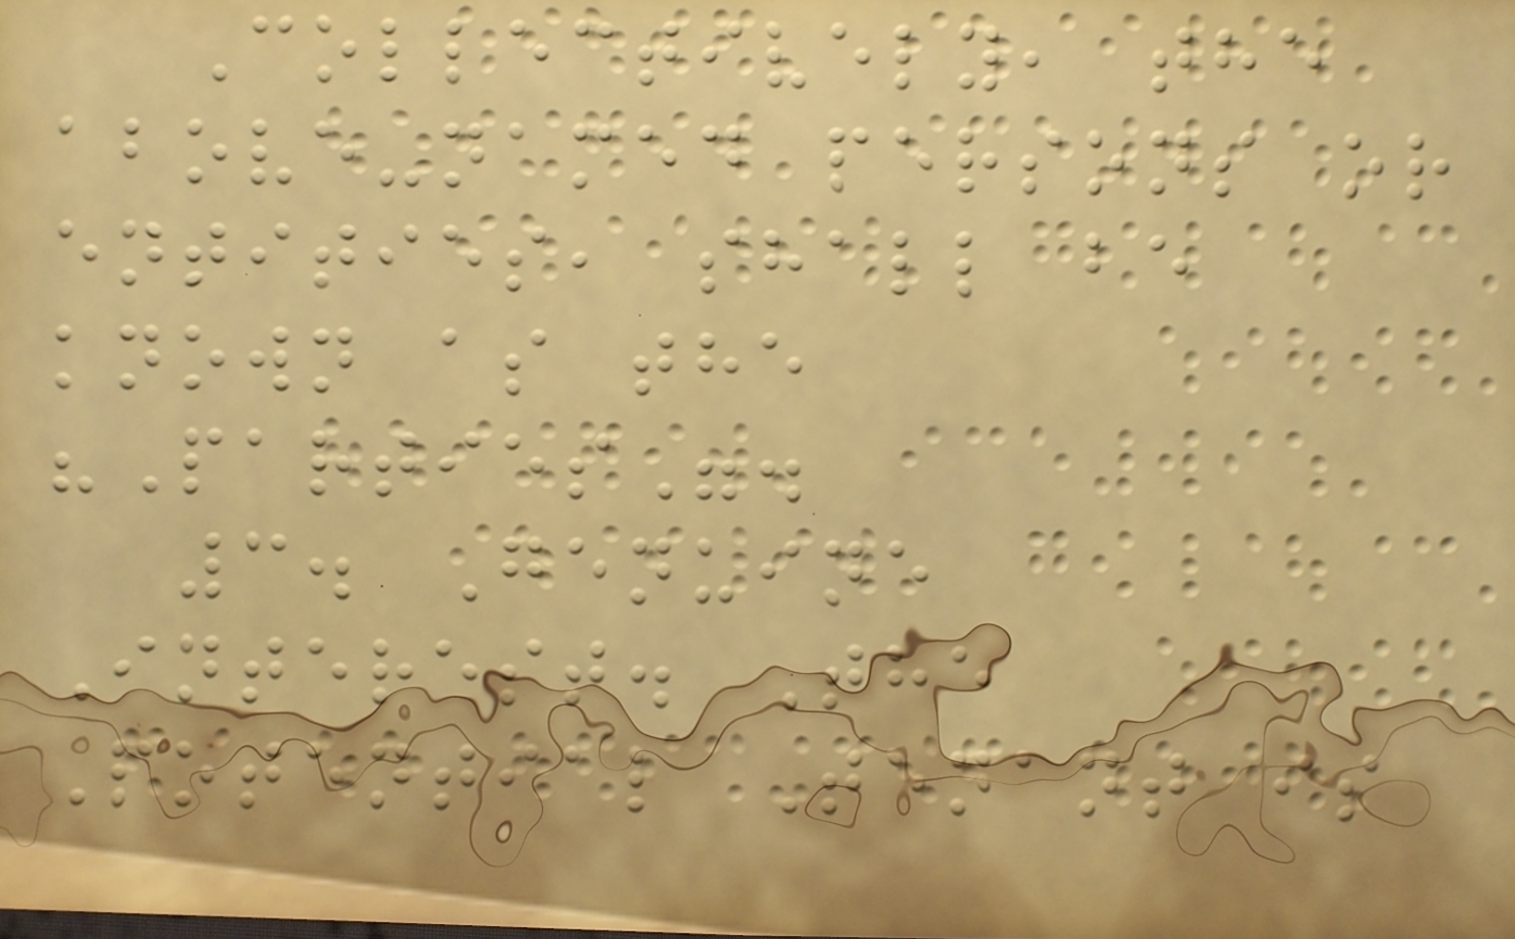Collectively, the
above-named persons or
entities, shall be
known as the
"Parties".
3. Genuine
Interest. The
Potential Tenant is
